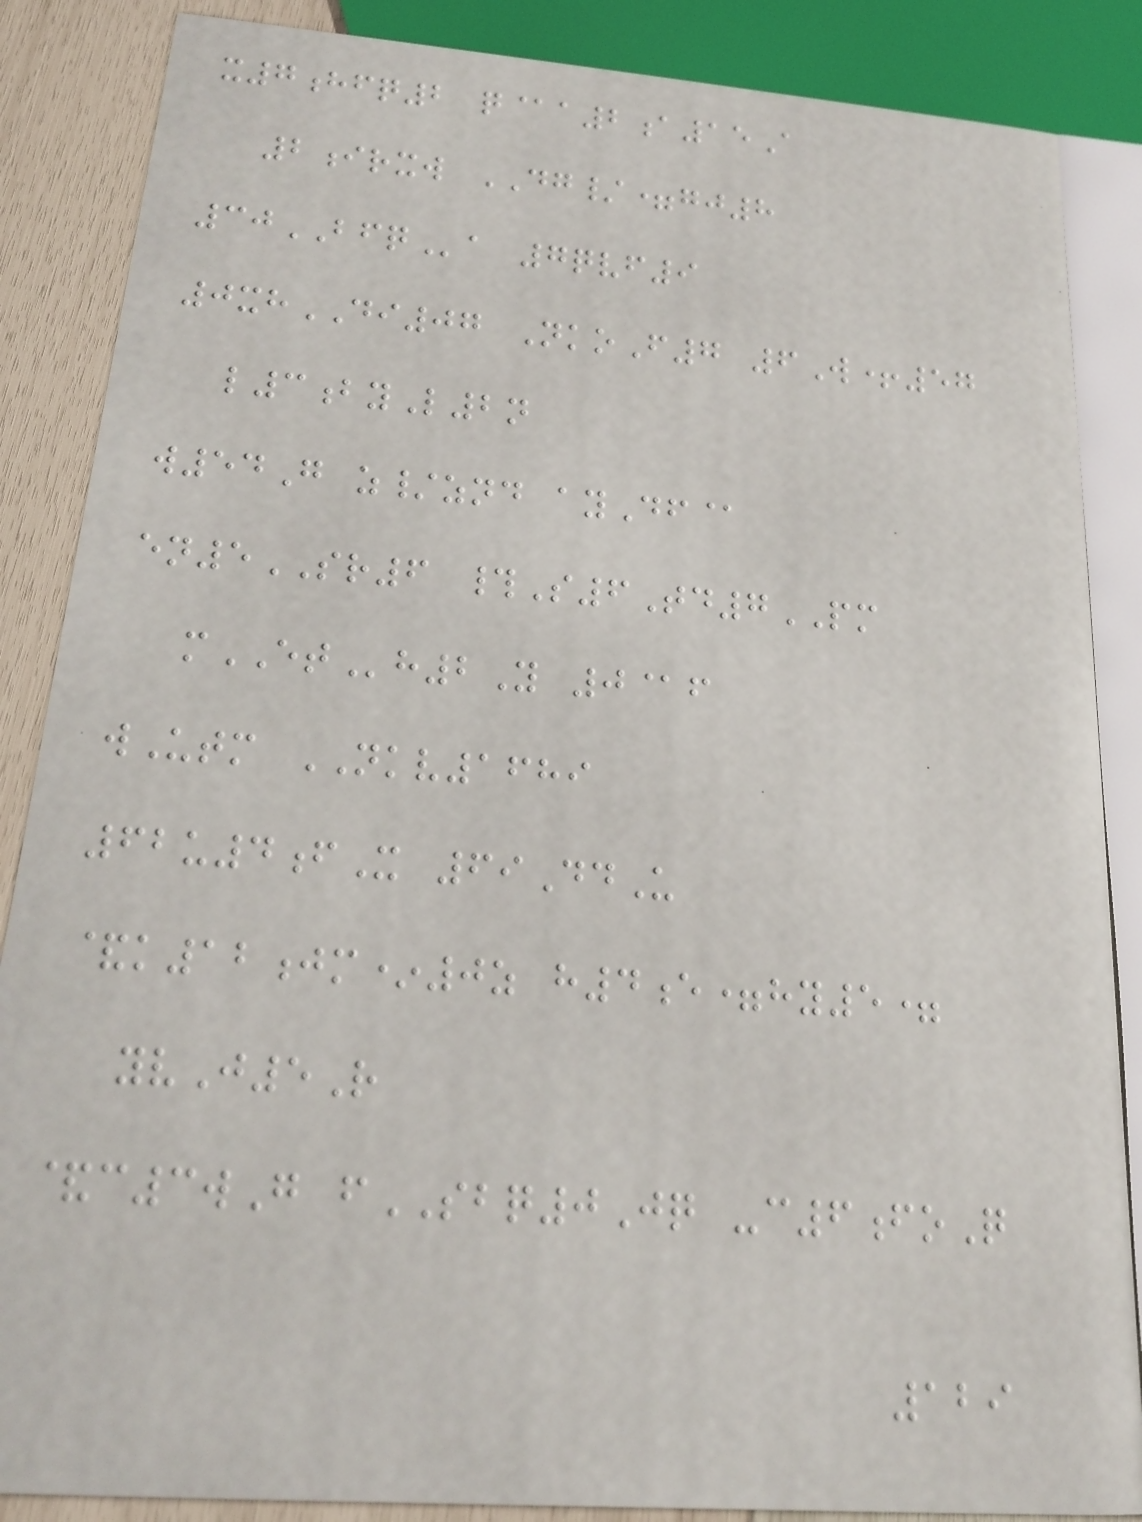x7hfq2 q@a2a15A
2irxw DG/=gj8
30BFQa 7qvf9
0xhDI07 NkoF7 6W+57
l3byL2n
w54G z/znd ayDf@
en5SR6 #S6Td7PM
mETh2Y 0@f
wUtm NKV1689
62u4fX 69DdU
&k12jm*0z h4e=hy5=
yvJ5R
&c3wG fSBQ0Jq -c6foQ
129
